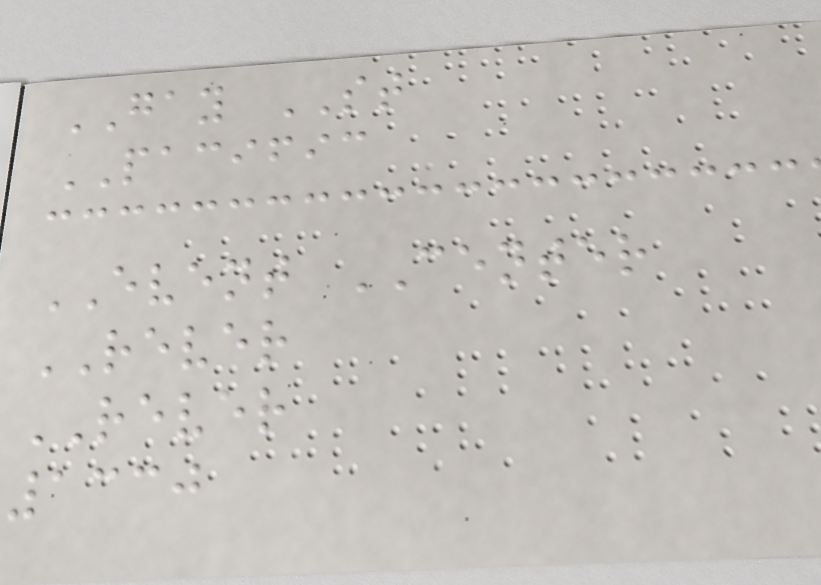GAY ST
PACIFIC
EVENT CENTER
REVER
REVER
1330
